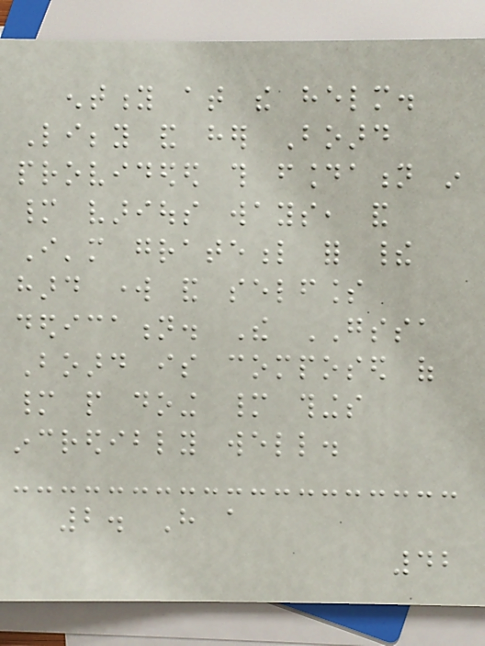entity at the helm.
Libby and her Board
provideded this foundation in
many various ways, and
I'm grateful for their
hard work and selfless
dedication. The GSSA
Board is composed of
many people doing many things
incredibly well.
2. Have a
42
